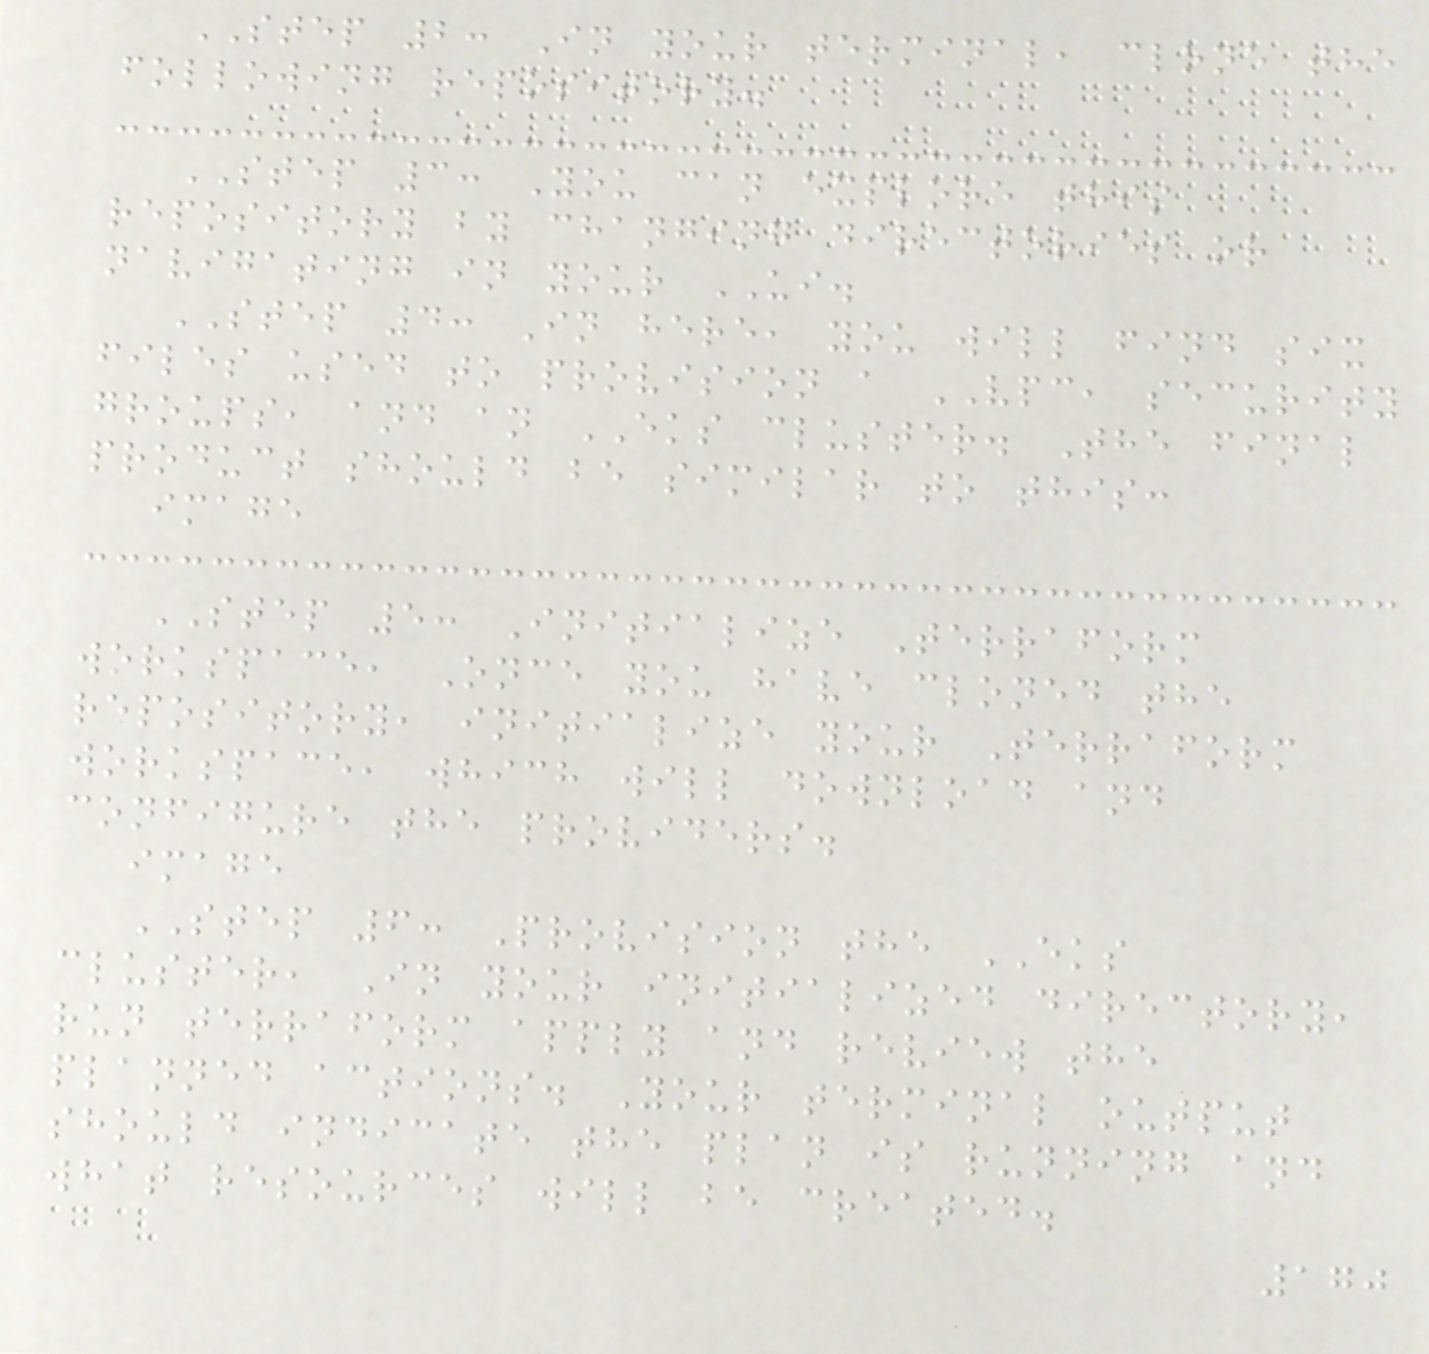STEP 2: In your terminal, clone the
following repository.
STEP 3: You can explore this
repository by changing directories or
navigating in your UI.
STEP 4: In here, you will find six
files used to provision a VPC, security
groups, and an EKS cluster. The final
product should be similar to this:
image
STEP 5: Initialize Terraform
workspace, Once you have cloned the
repository, initialize your Terraform
workspace, which will download and
configure the providers.
image
STEP 6: Provision the EKS
cluster, In your initialized directory,
run terraform apply and review the
planned actions. Your terminal output
should indicate the plan is running and
what resources will be created.
170
